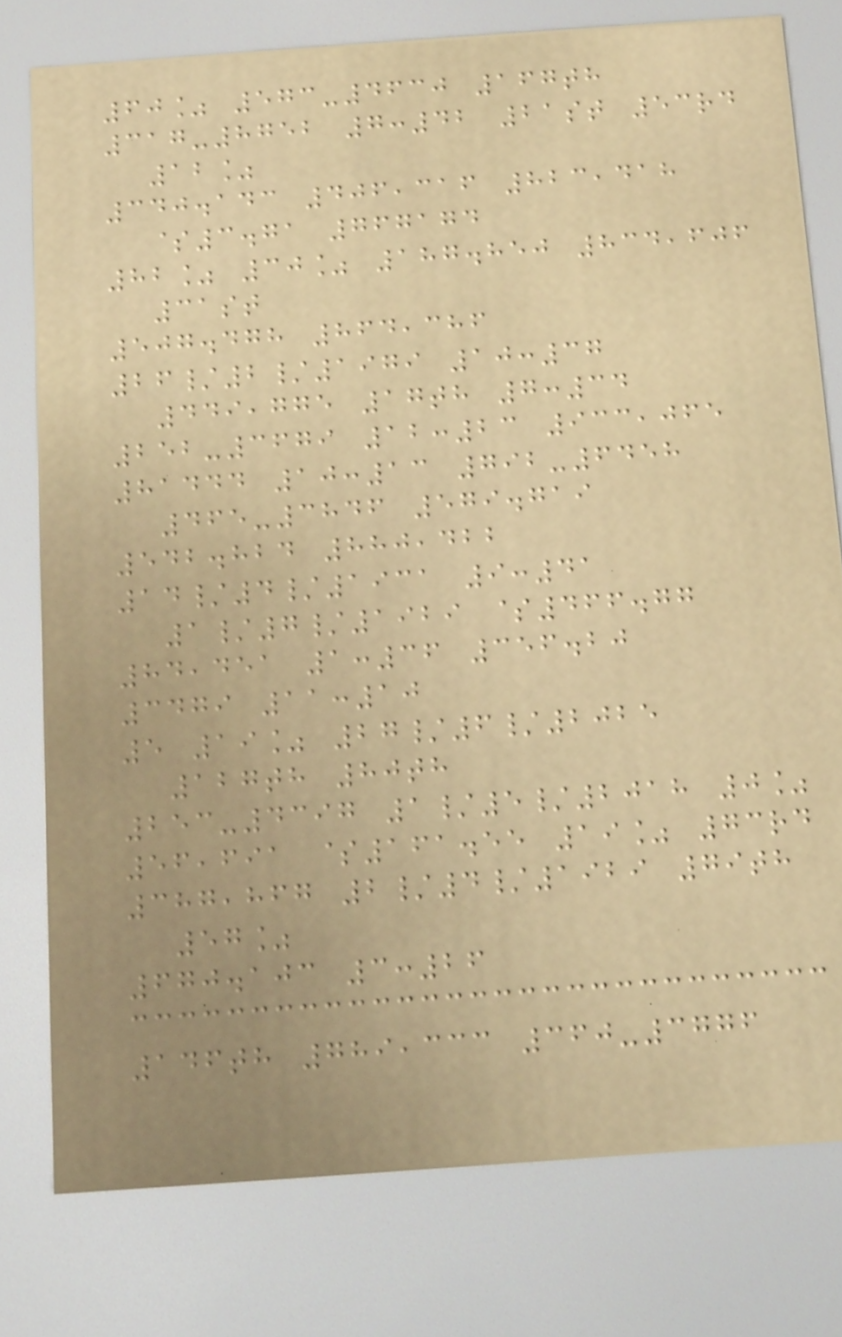60% 573-4630 167th
317-8752 7:42 21st 53rd
12%
340.143 406,316 823,418
$3.71 767174
82% 30% 187.850 834,606
31st
507.478 864,386
26/2/1979 10:37
449,775 17th 7:34
252-3679 12:23 933,065
81444 10:13 792-6458
465-3846 579.719
542.824 880,422
14/4/1931 9:41
1/7/1929 $466.77
84,451 1:36 356.20
3479 11:10
5 19% 27/6/2025
127th 80th
253-4397 1/5/2018 0%
56,691 $161.55 19% 73rd
387,867 2/4/1929 79th
57%
670.103 3:26
146th 789,333 360-3776
